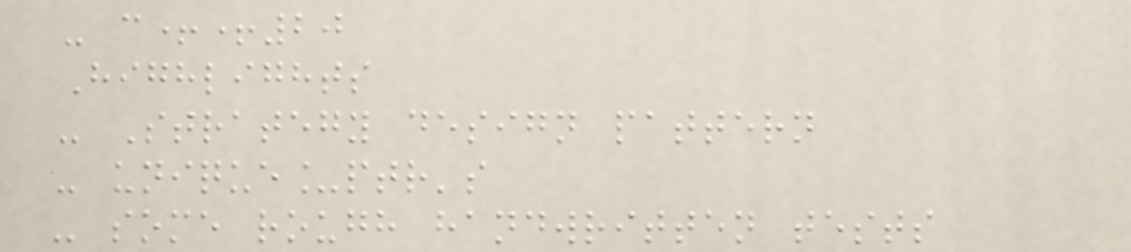- c++20
Highlights
- Strategy design pattern
- unique_ptr's
- some rough handwritten tests
